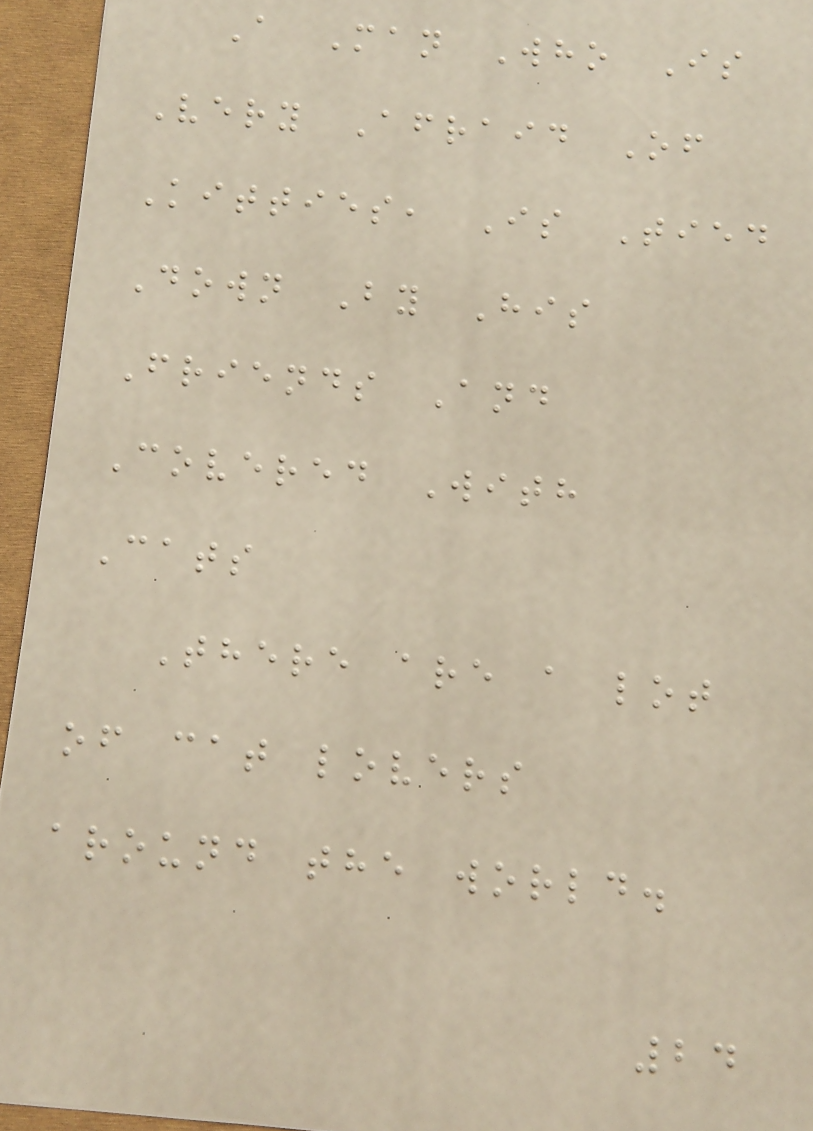A Man Who Is
Very Afraid Of
Kitties, Is Tied
Down By His
Friends And
Covered With
Cats
There are a lot
of cat lovers
around the world.
24
